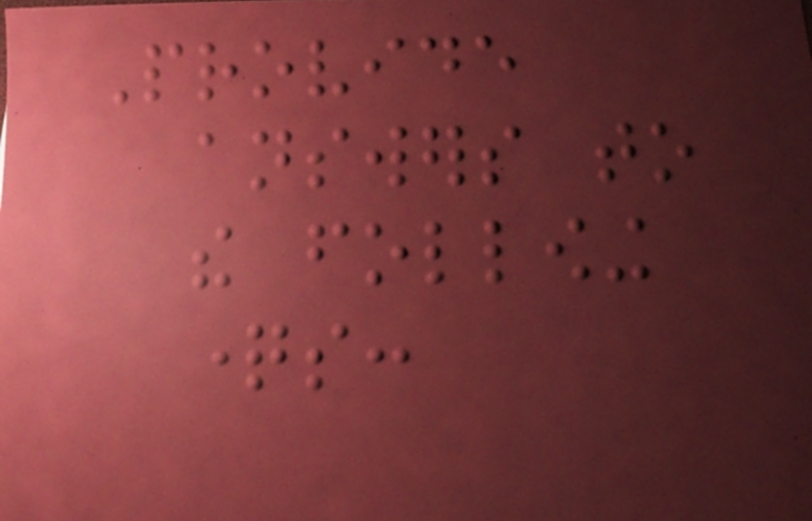Provide
answers to
the following
questions:
